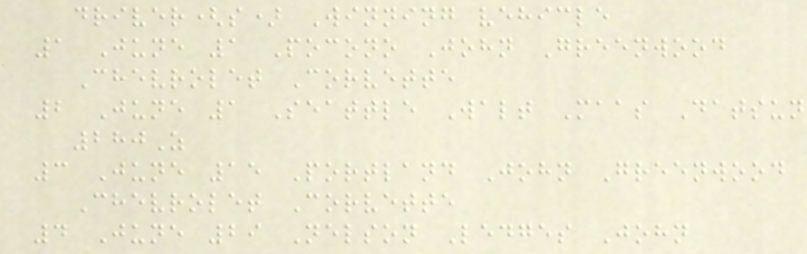driver(s) Winning vehicle
1 June 1 Pocono John Greenwood
Chevrolet Corvette
2 June 1 Seattle Walt Maas Datsun
280Z
3 June 15 Portland John Greenwood
Chevrolet Corvette
4 June 29 Nelson Ledges John
